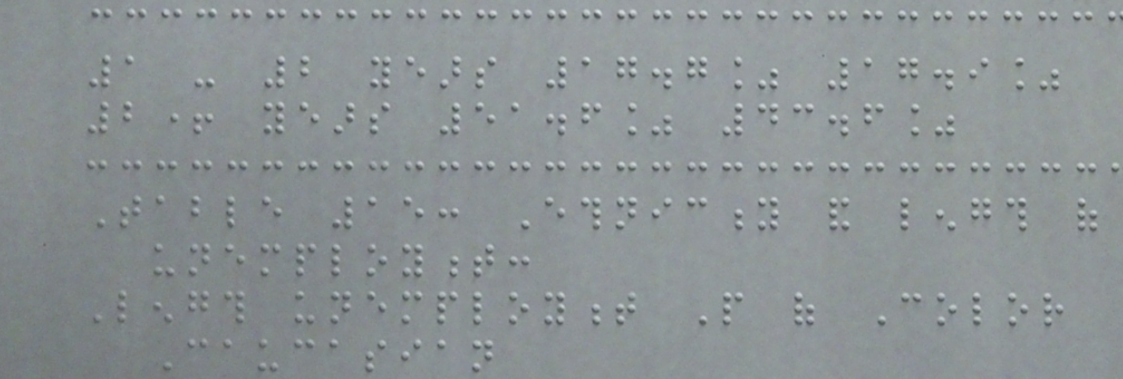1 - 2 years 17.7% 17.9%
2+ years 51.6% 43.6%
Table 15: Ethnicity and length of
unemployment:
Length unemployment People of Color
Caucasian
